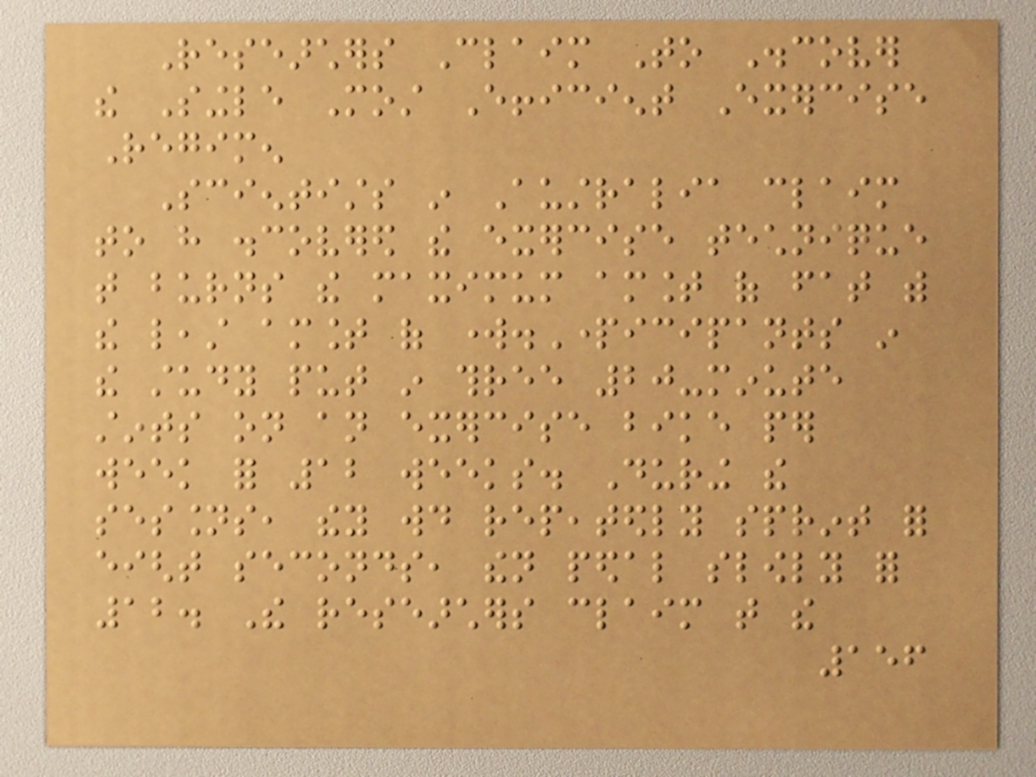Researchers Claim To Discover
the Single Most Efficient Exercise
Regimen
Scientists in Australia claim
to have discovered the exercise technique
that burns the maximum amount of fat with
the least amount of work.Participants in
the study put in three 20-minute
stints on an exercise bike per
week for 12 weeks. During the
sessions, they would repeatedly sprint for
eight seconds, then pedal slowly for
12. The researchers claim that the
156
